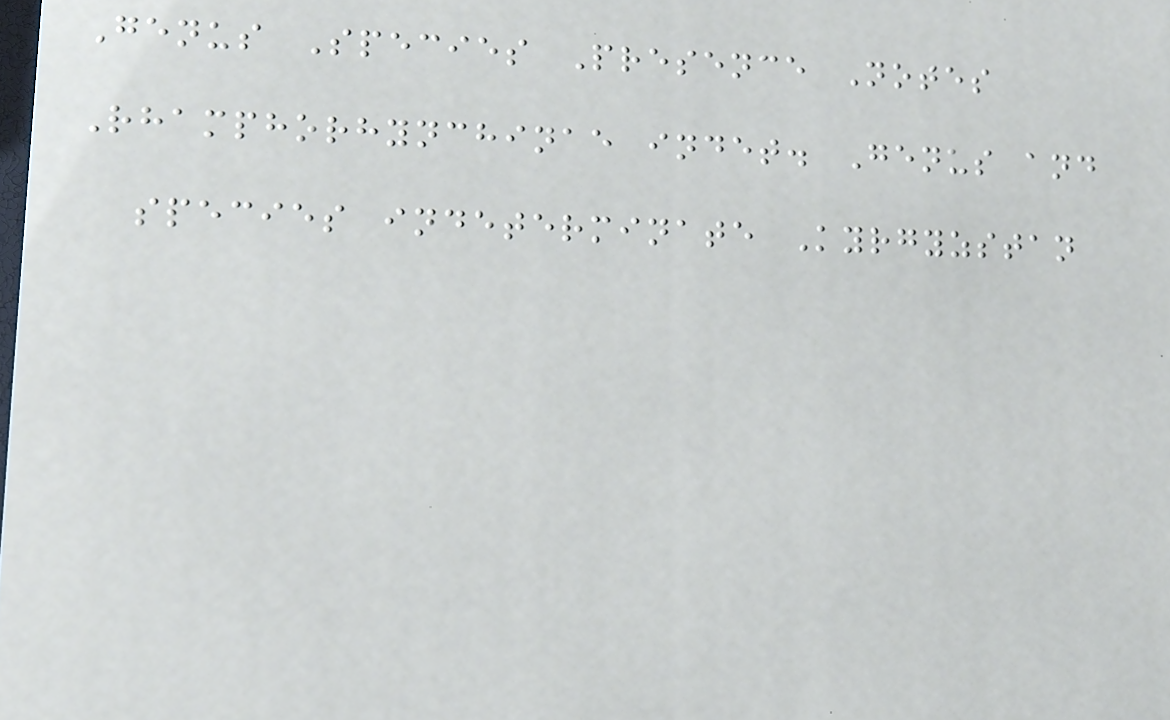Genus Species Presence Notes
Rhamphorhynchinae indet. Genus and
species indeterminate Kyrgyzstan
